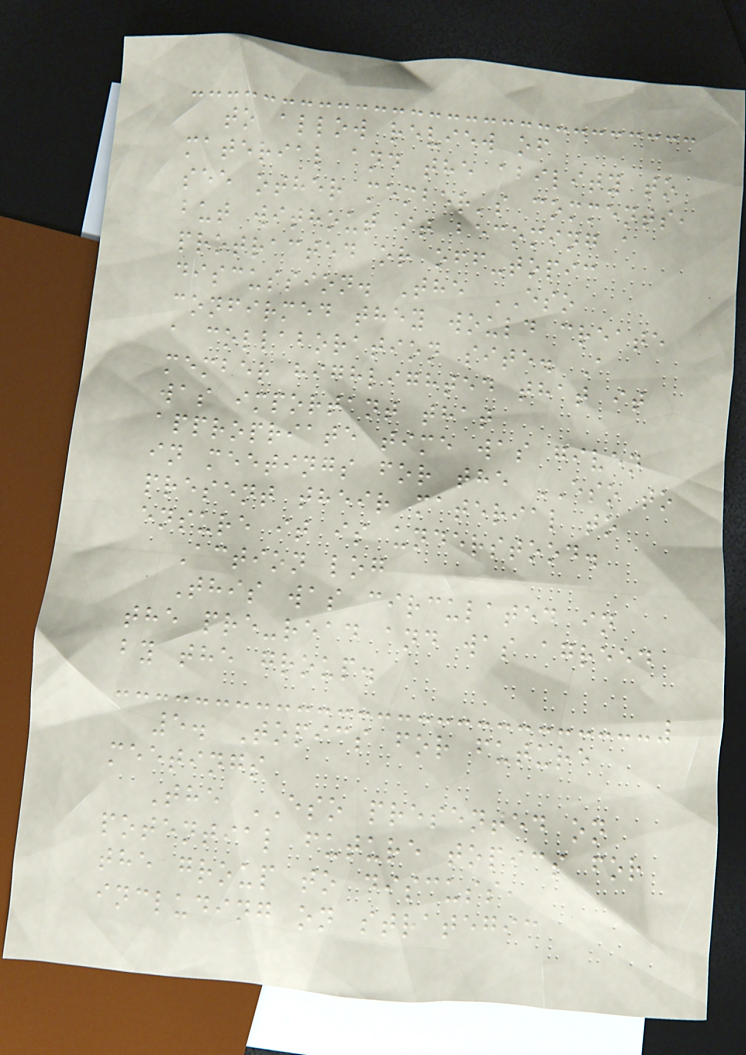to allow review of
material and the ability to
see other member's comments,
but without it becoming a
protracted or off-topic
discussion. The ESO
confirmed they would create
a collaboration site. A
member highlighted that it
was important that
appropriate time was given
in meetings for the ESO to
present their material to
ensure it is understood.
Action log
This was circulated in
the pre-read and was agreed
by the group.
5. Topics for future
meetings
The ESO presented on
potential future topics for
the group to discuss,
including on strategic
